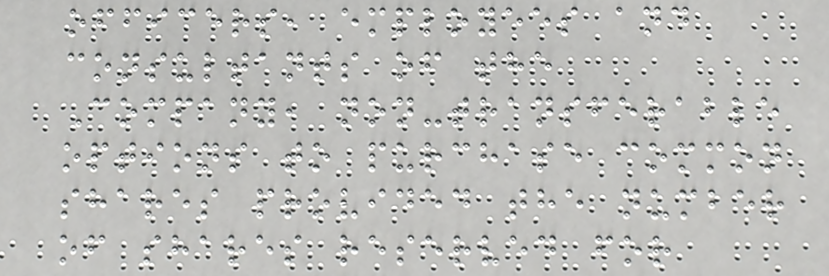officers, employees and
consultants of the
Company, non-transferable
options to purchase common
shares provided the number
of shares reserved for
